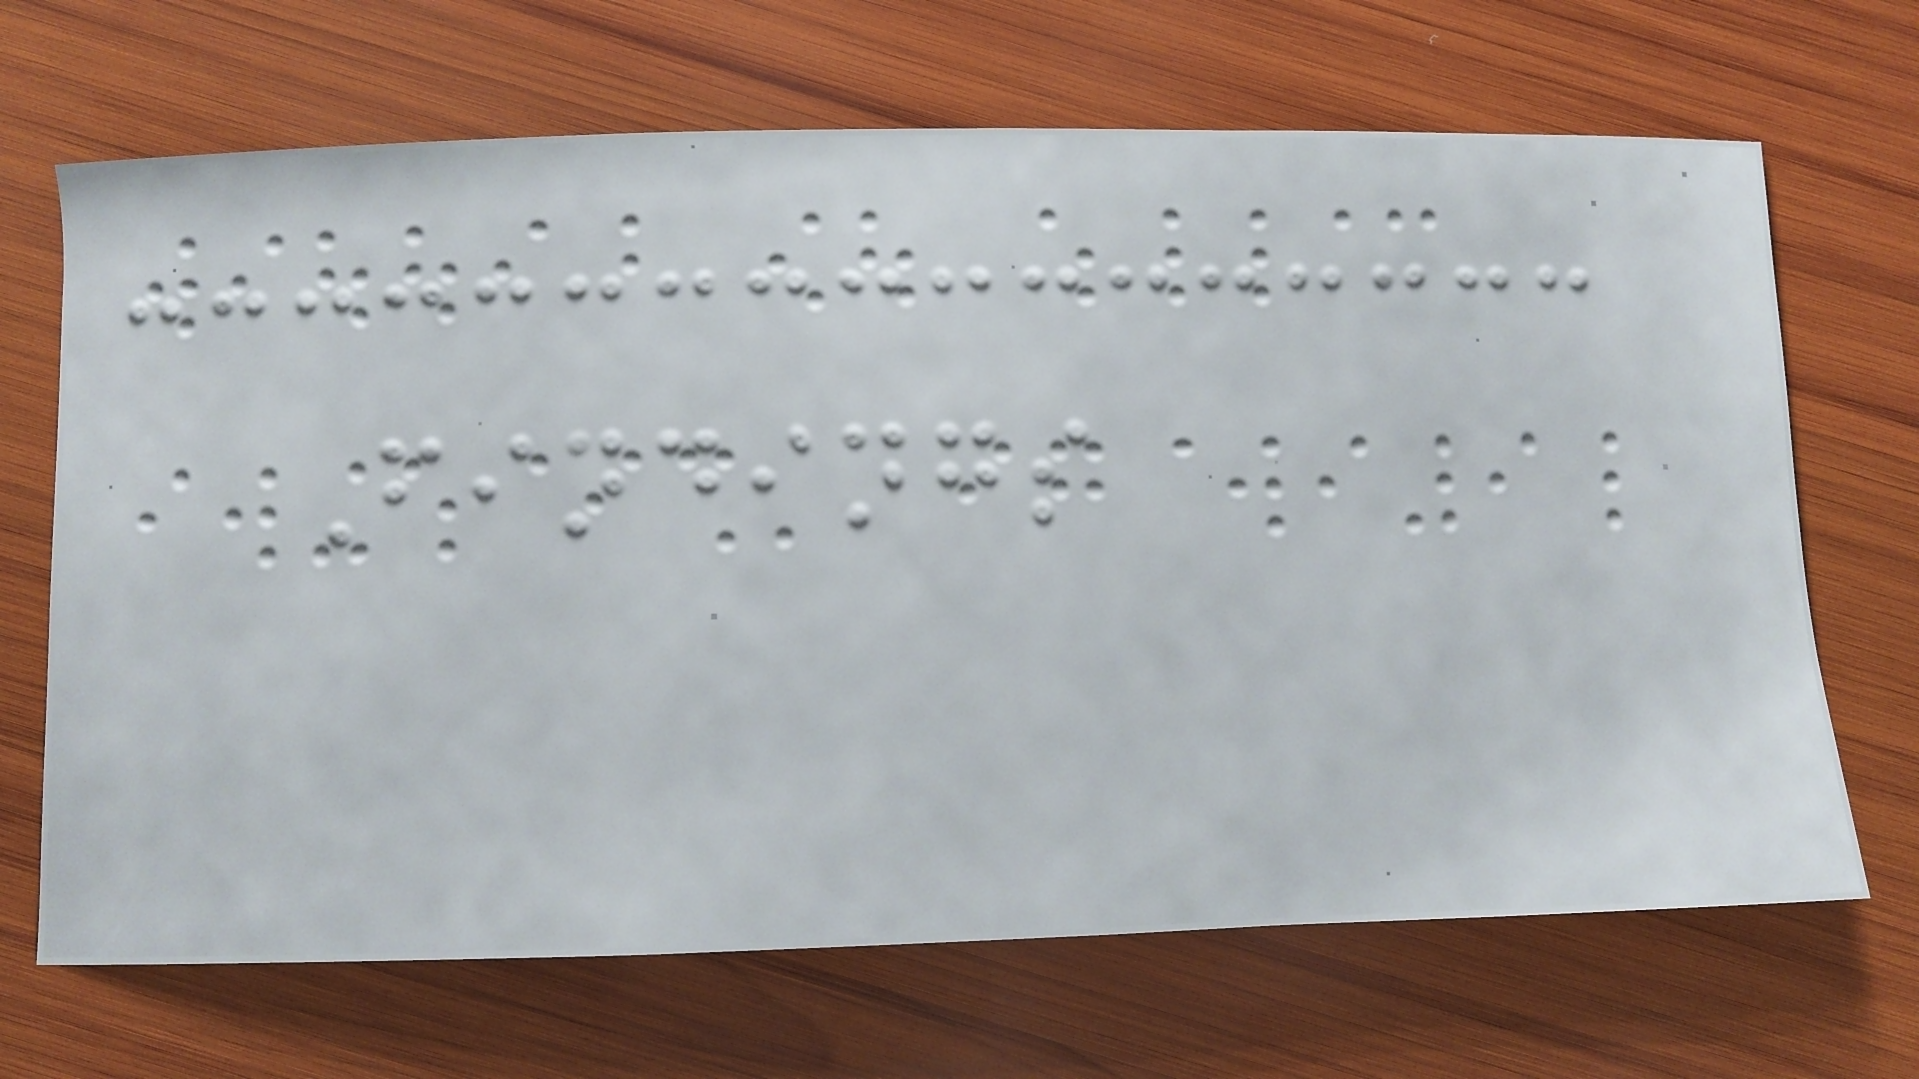Findings
